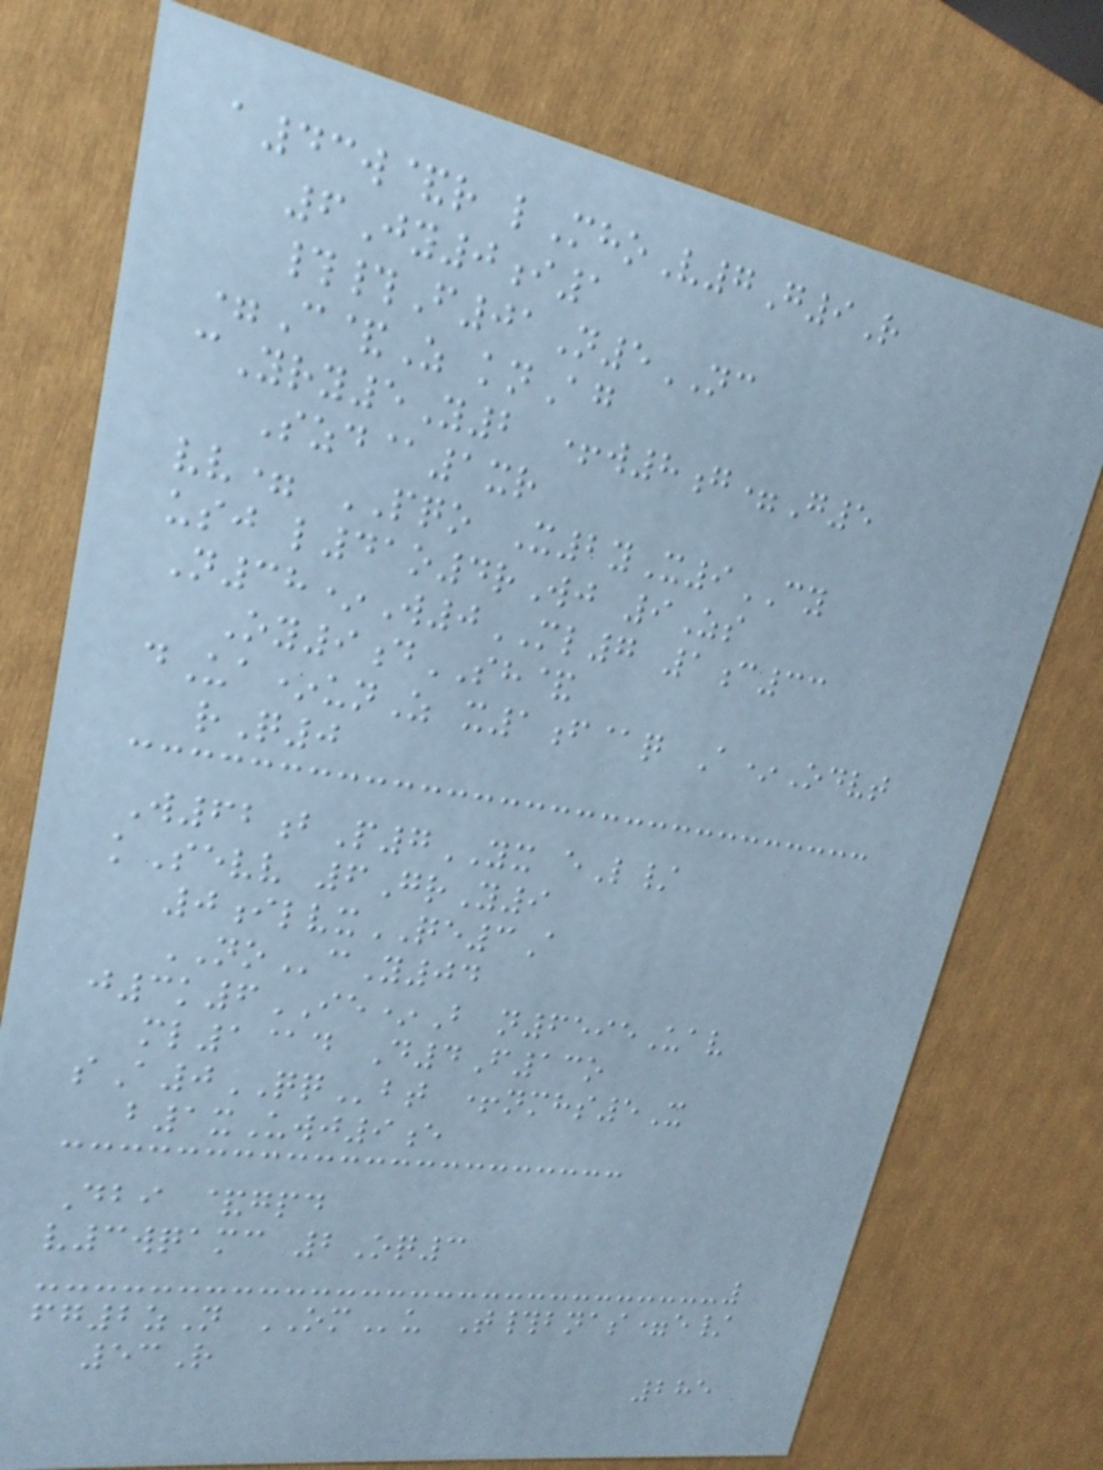a43w&r lMhoV7G9R
6Jy0i1
##F01N5NC
=C&Z knAg
cYry5Y2 +w8g=G5
Szd@1xr
vv= PQO X2yX9CY
usj l41o4rWj 9Zs
N38*W0ML7 1c33
Oy9dSH&
dUa*unZ x1f@q A*Odvt
rQ0
W62bP7YX eL/
kSevv 6GrY9
0ilvxQE3A
NOcY04
j3k6IE*B n6595Uav
ml1@d D4F13o
sA0QQbt +nmhs5X
b1xUwj9e
Dbi &gpd
v3wqamc 2Oq3
fg2zN OMu T#bnas=e/
53R
285
